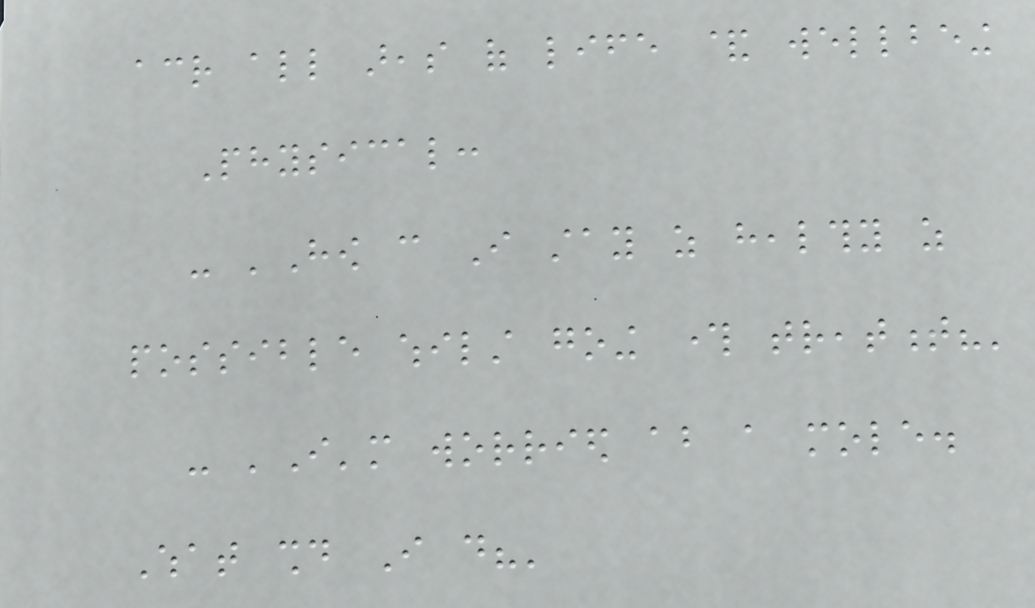across all areas of life & wellbeing
Physical:
- 'How can I stay as healthy as
possible whilst going through treatment?'
- 'I'm worried about a mole.
What should I do?'
